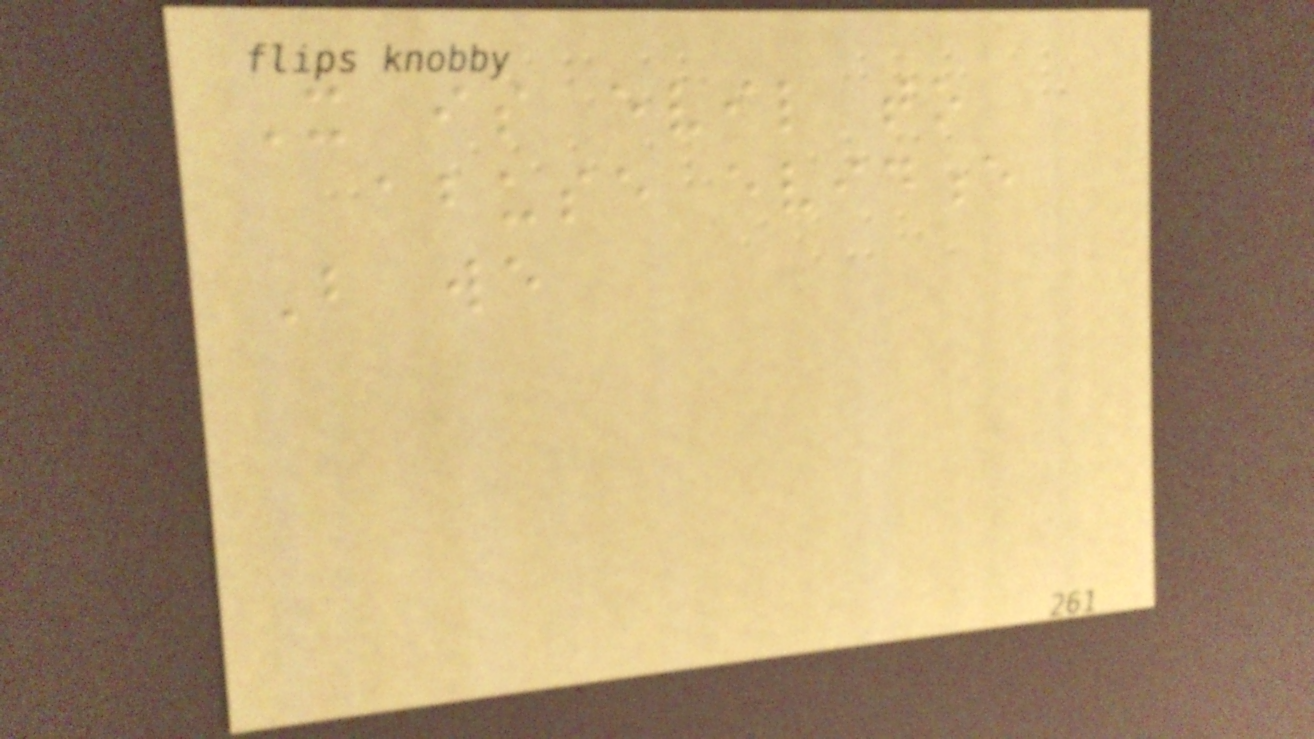It is evil to
abuse evidence
But we
